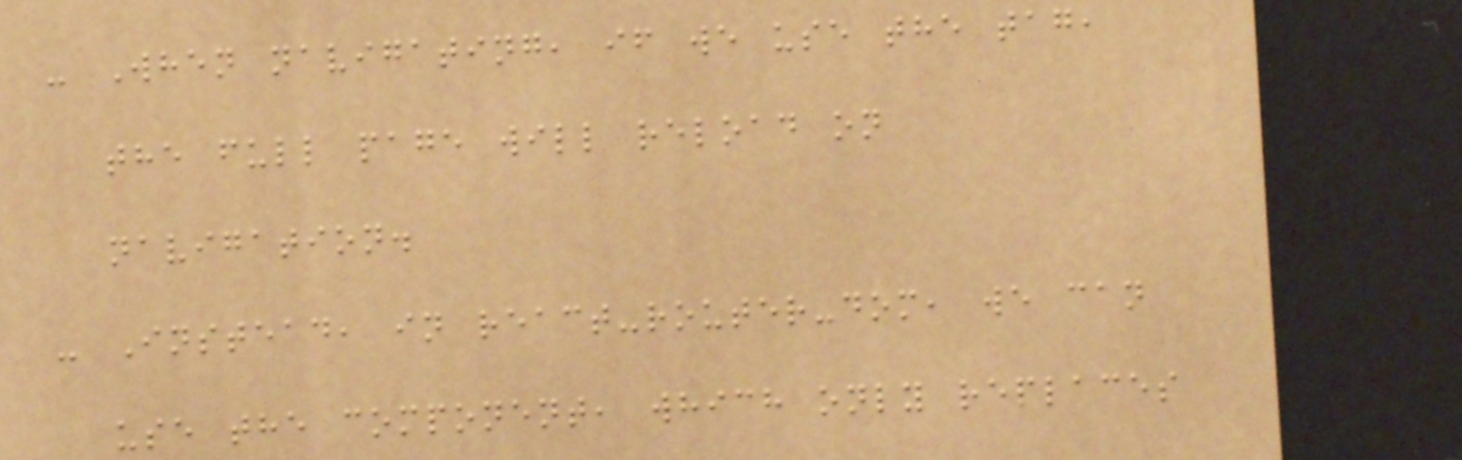- When navigating, if we use the tag,
the full page will reload on
navigation.
- Instead, in react-router-dom, we can
use the component, which only replaces
